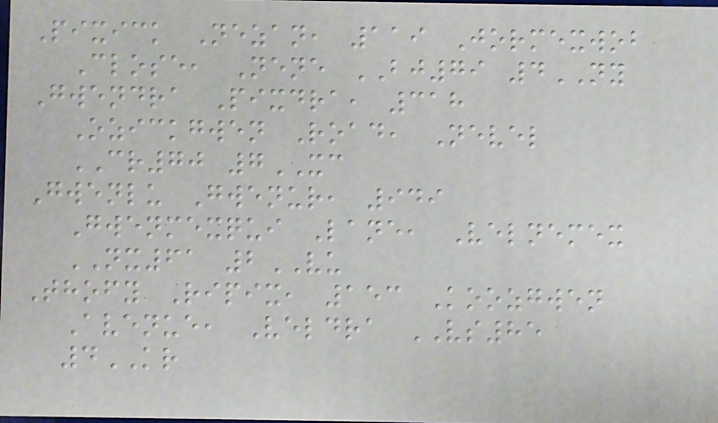Pixick Nezan, 119 Jormexwob
Close, Nene BJ79 4NY
Gwendra Pixdra, 318
Ozickgwen Road, Nevel
CR70 7XC
Gwenlu Gwenur, 949
Gwenmexqui Lane, Velnemex
NX61 2VU
Thofy Ripix, 153 Koozgwen
Avenue, Veldra VS85
4KR
